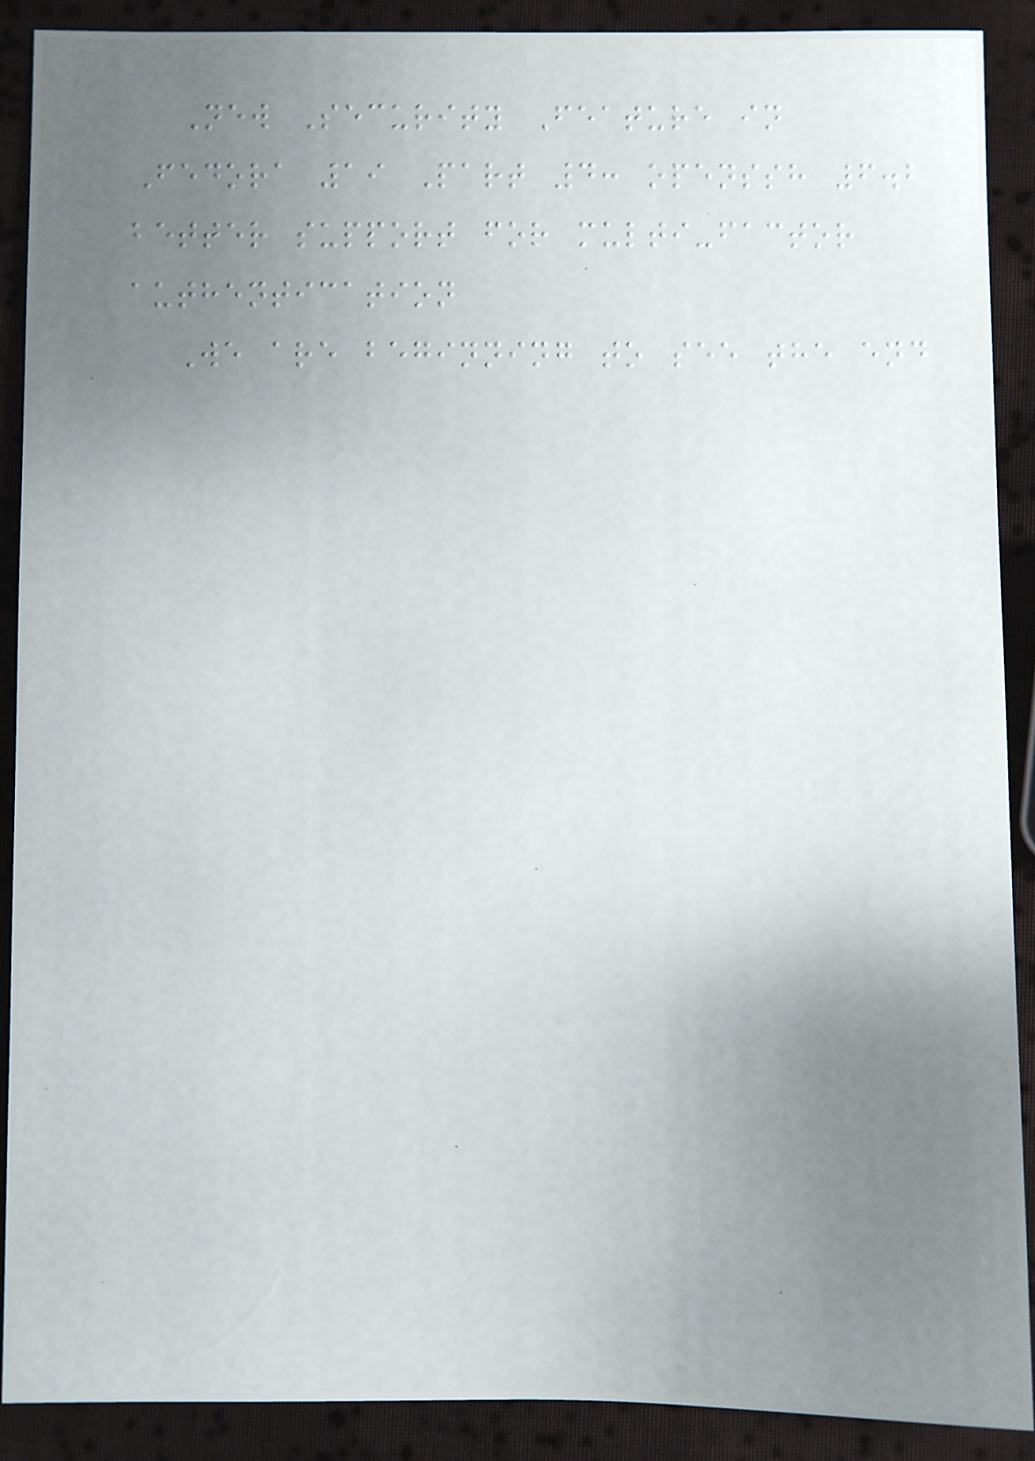New Security Feature in
Fedora 19 Part 4: openssh 6.2
better support for multi-factor
authentication
We are beginning to see the end
